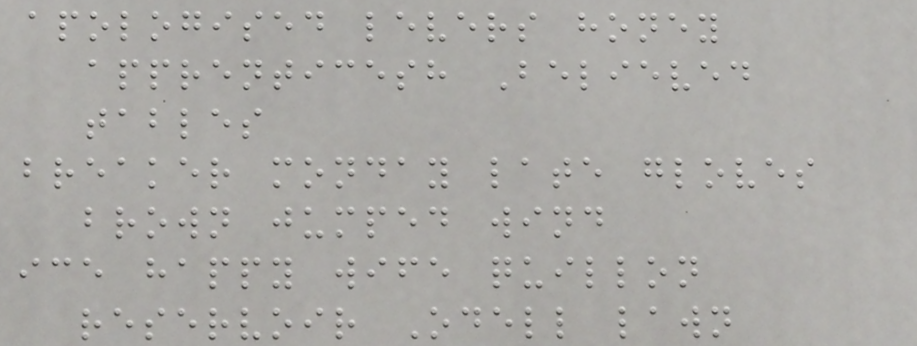apologised levers honey
apprenticesh Believed
tables
breaker monday late gloves
brown jumped wind
ice happy wife quillon
reservoir Odell lawn
